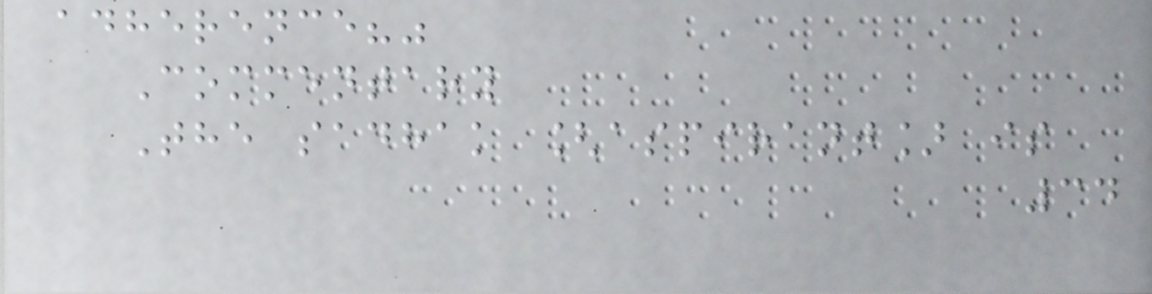adherence?"
Commentary
The sadhak [aspirant] is
34
